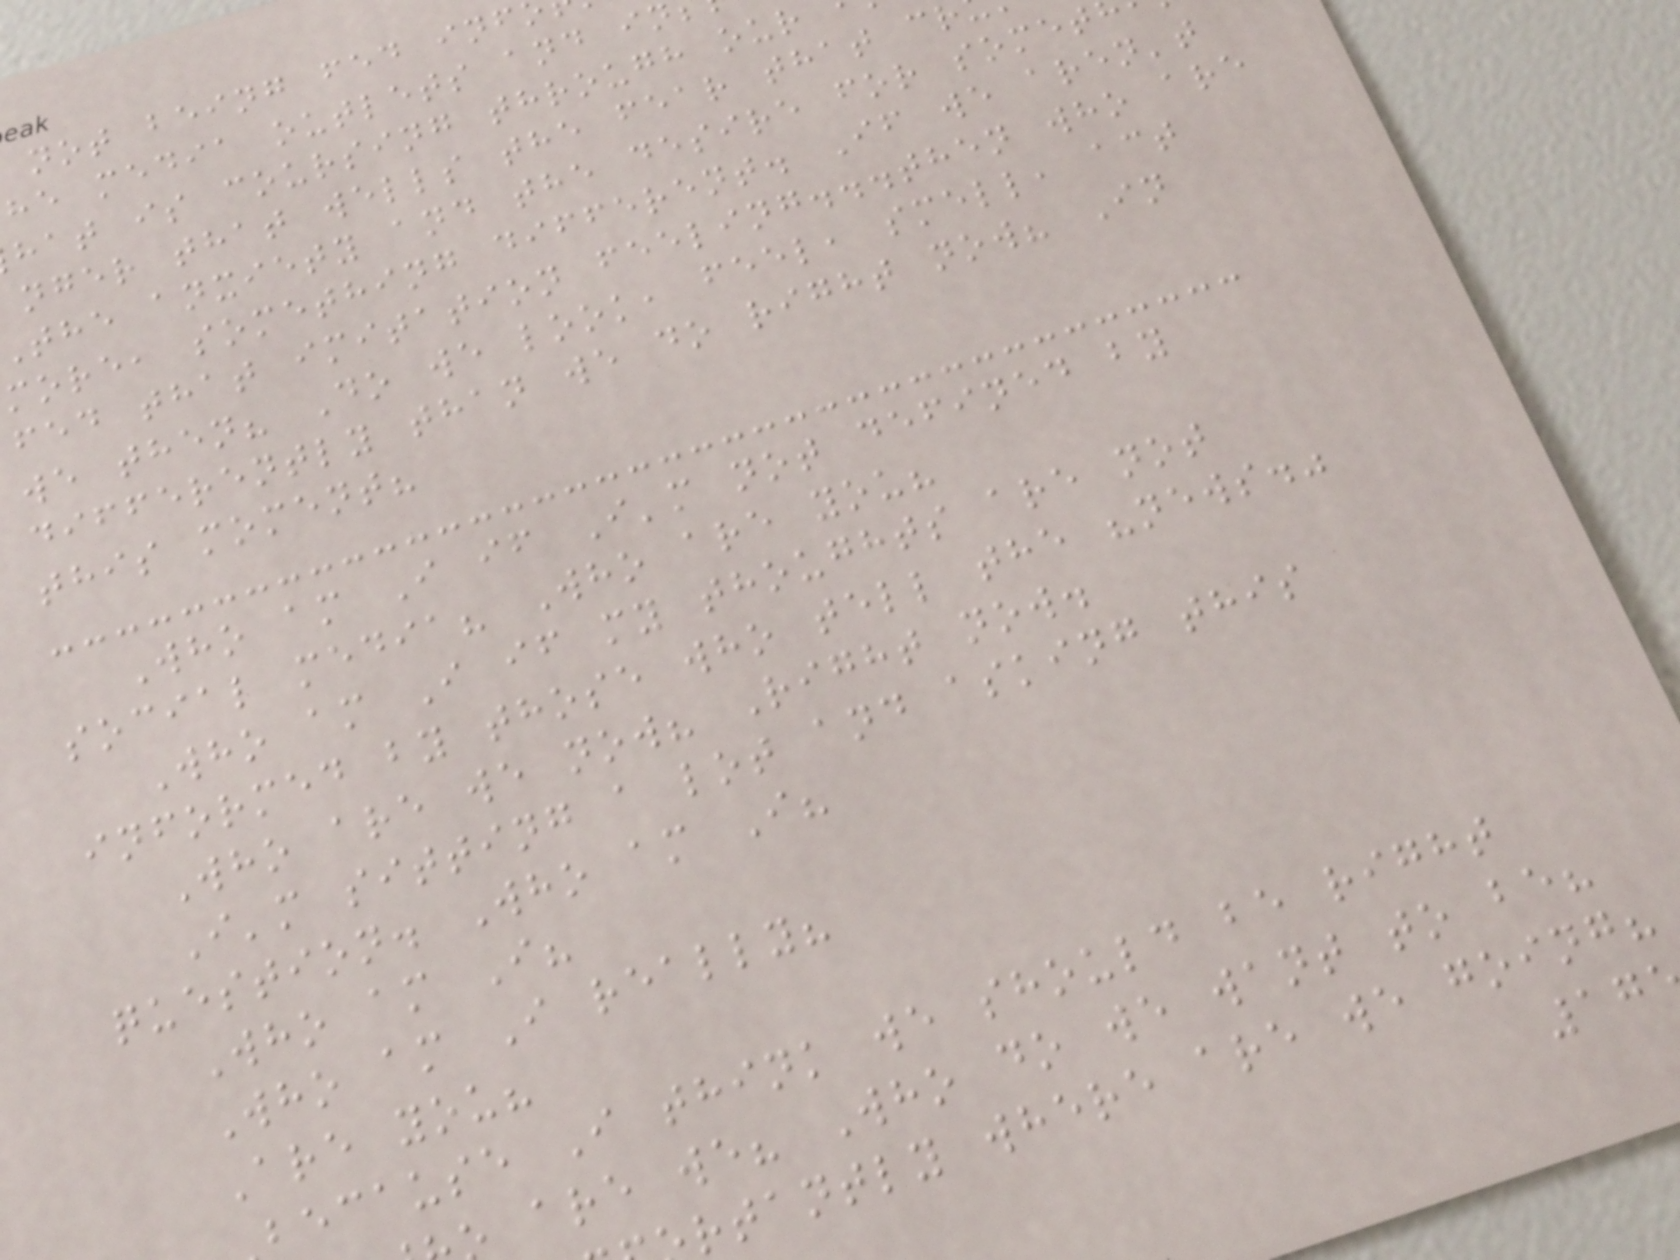not being fed inf
he media outlets and in
hat is coursing through our
nger that wells the fear that cr
the anxiety and the desire for somet
more, something different. If we aren't
fed that imitation feeling...then who are
we then? Do we look, feel, smell, act
differently than we do right now? In
this moment?
Who am I if I'm not defined by
social media? Who are you?
Who am I if my thoughts are not
informed by those who tell the "news."
Who are we now? Right now.
I'm sitting a lot and asking this
question. Who am I?
Who am I?
Who am I really?
Are you?
because I think we should be right
are we? Who do we want to be?
rtantly where are we going?
